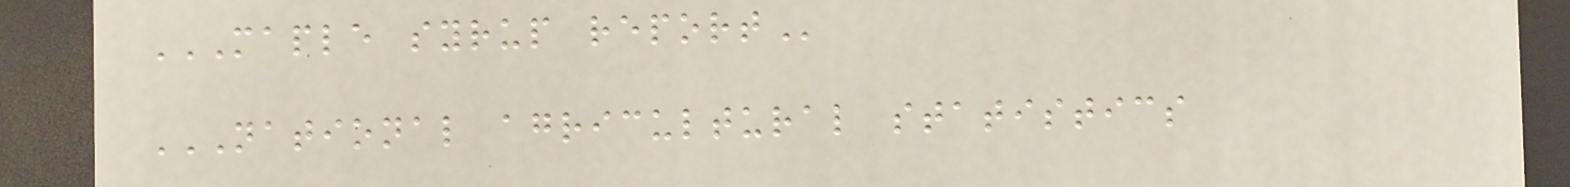MAPLE SYRUP REPORT
NATIONAL AGRICULTURAL STATISTICS
